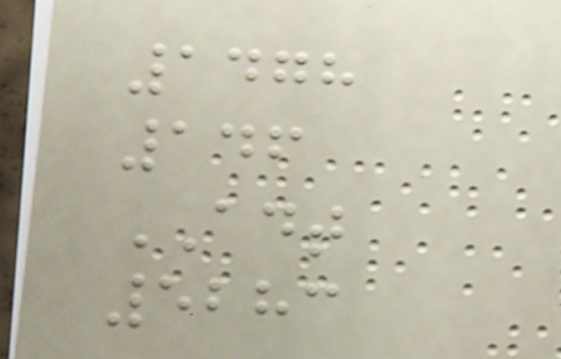1478
146
ADT
5283
